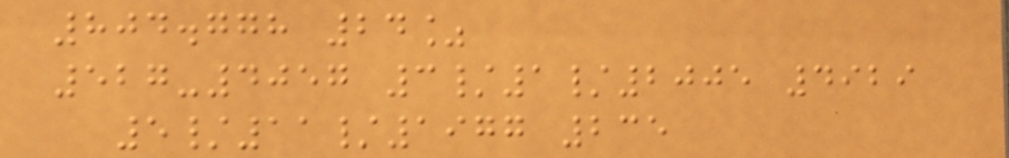804.778 24%
527-4057 3/1/2005 4929
5/11/1977 235
